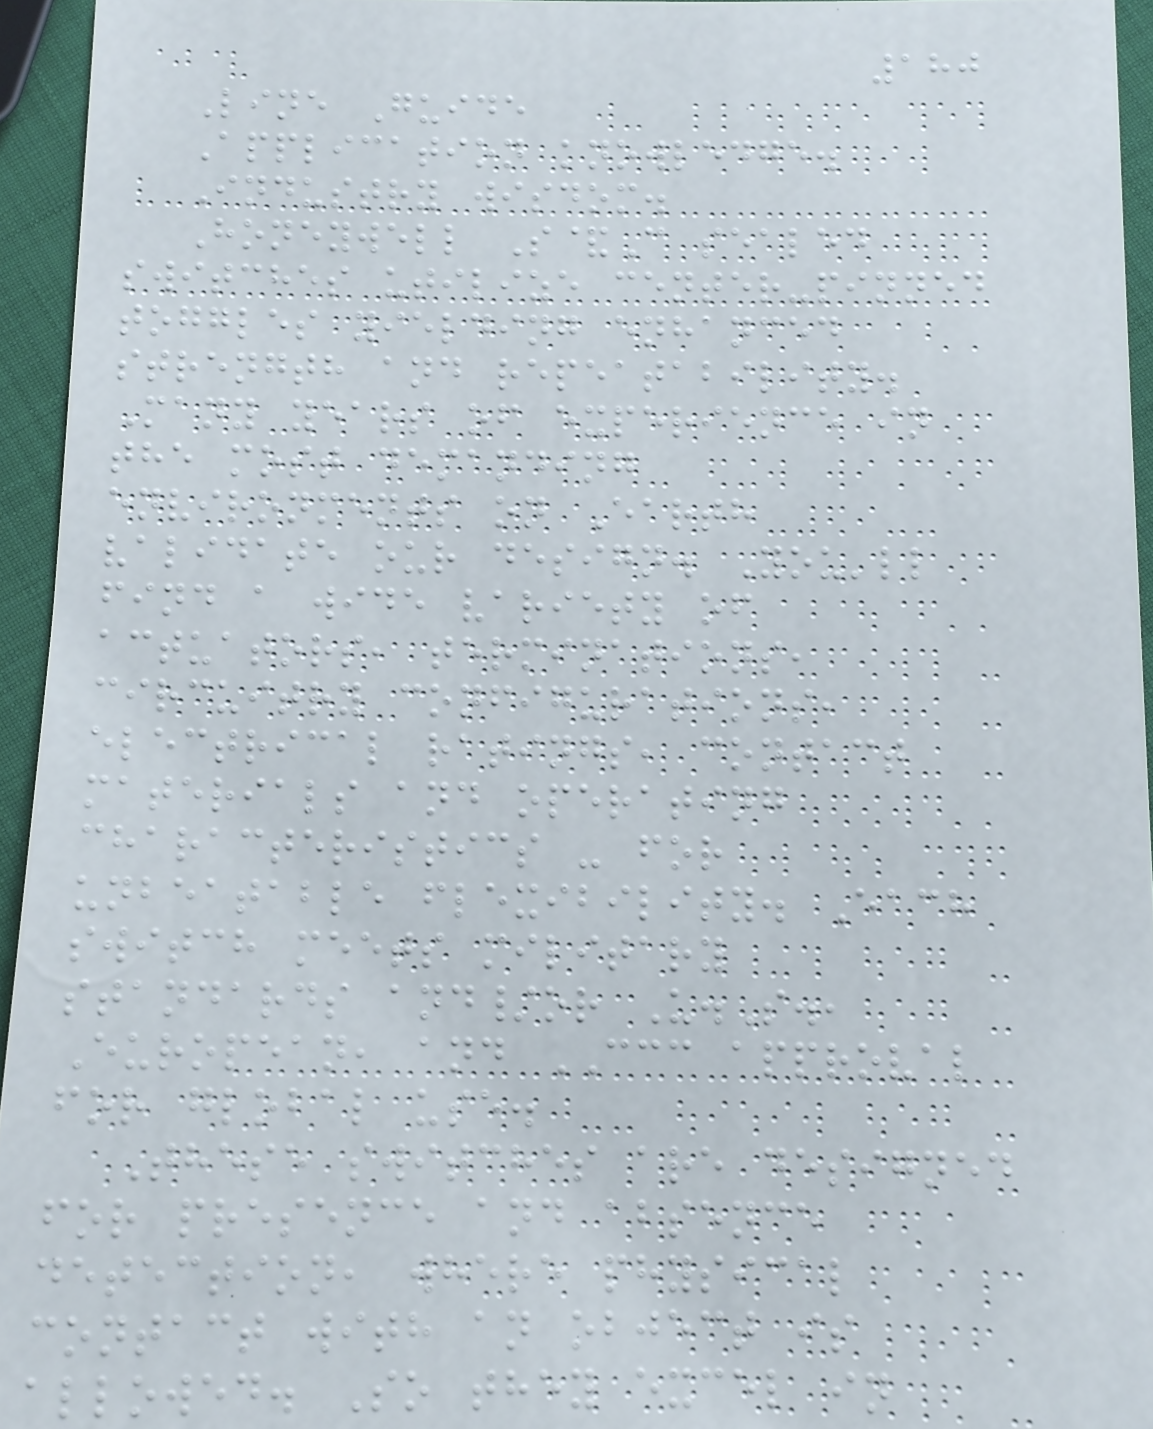180
Line Guide
Application knowledge.
Industry wisdom.
Honeywell S&C sealed
switches utilize center-pinned
toggles yielding enhanced
strength and repeatability.
Many years of experience in
the most demanding
environments on Earth
validate our design. You'll
find a wide variety of
actuators, terminations,
circuitry configurations,
electrical ratings, contact
materials and operating
characteristics - for
unbeatable flexibility. Each
switch meets military
standards and/or U.S.,
European, and CCC approval
for global use.
These switches are designed
for presence and absence
detection, where physical
contact with an object is
allowed. So they excel in
